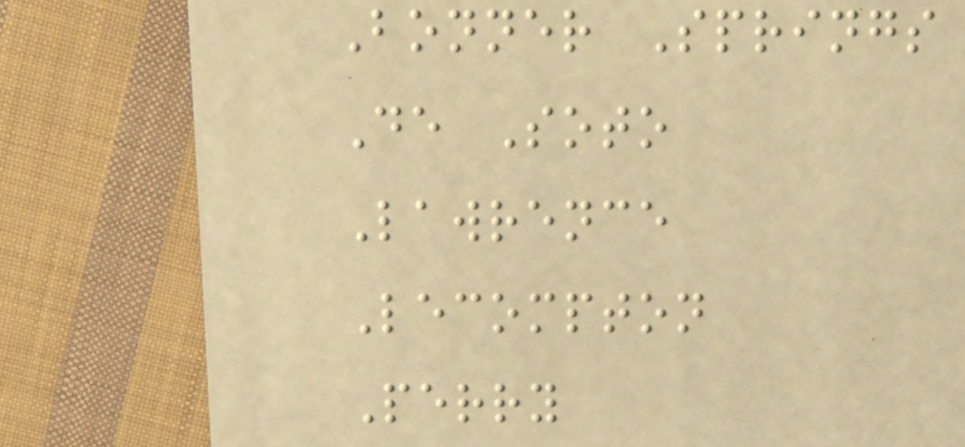Bonner Springs
De Soto
Lawrence
Lecompton
Perry
